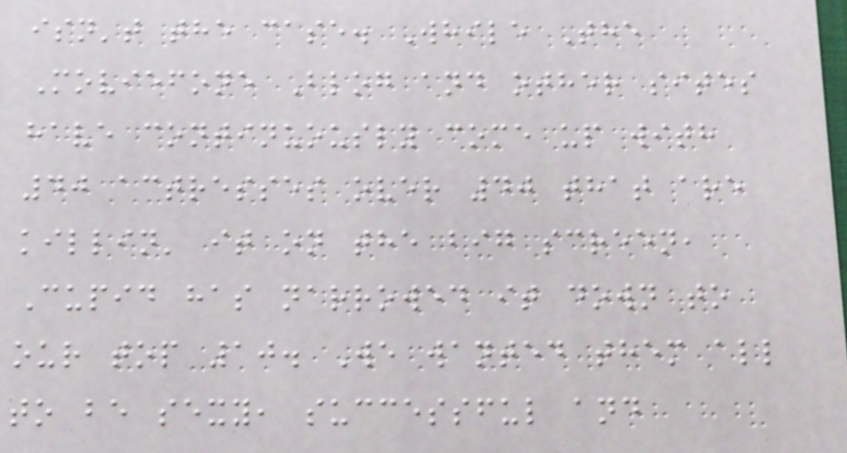isn't the case. While The
Moviefone Blog and other sites
have continuously come up with
40 actresses over 40 that are
killin' it on the big screen,
Cupid has narrowed it down to
our top 10. We wanted them all
to be sexy, successful and
